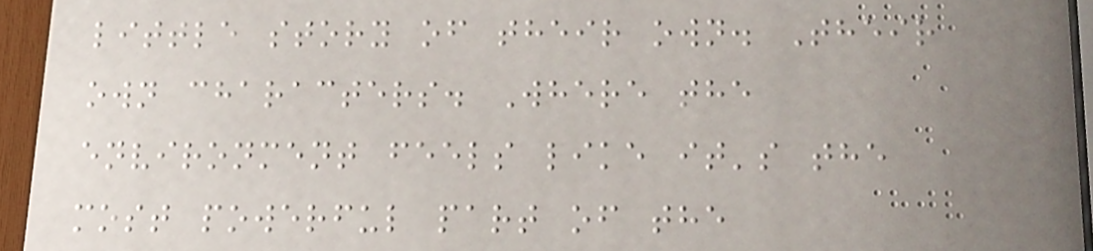little story of their own. Their
own characters. Where the
environment feels like it's the
most powerful part of the
